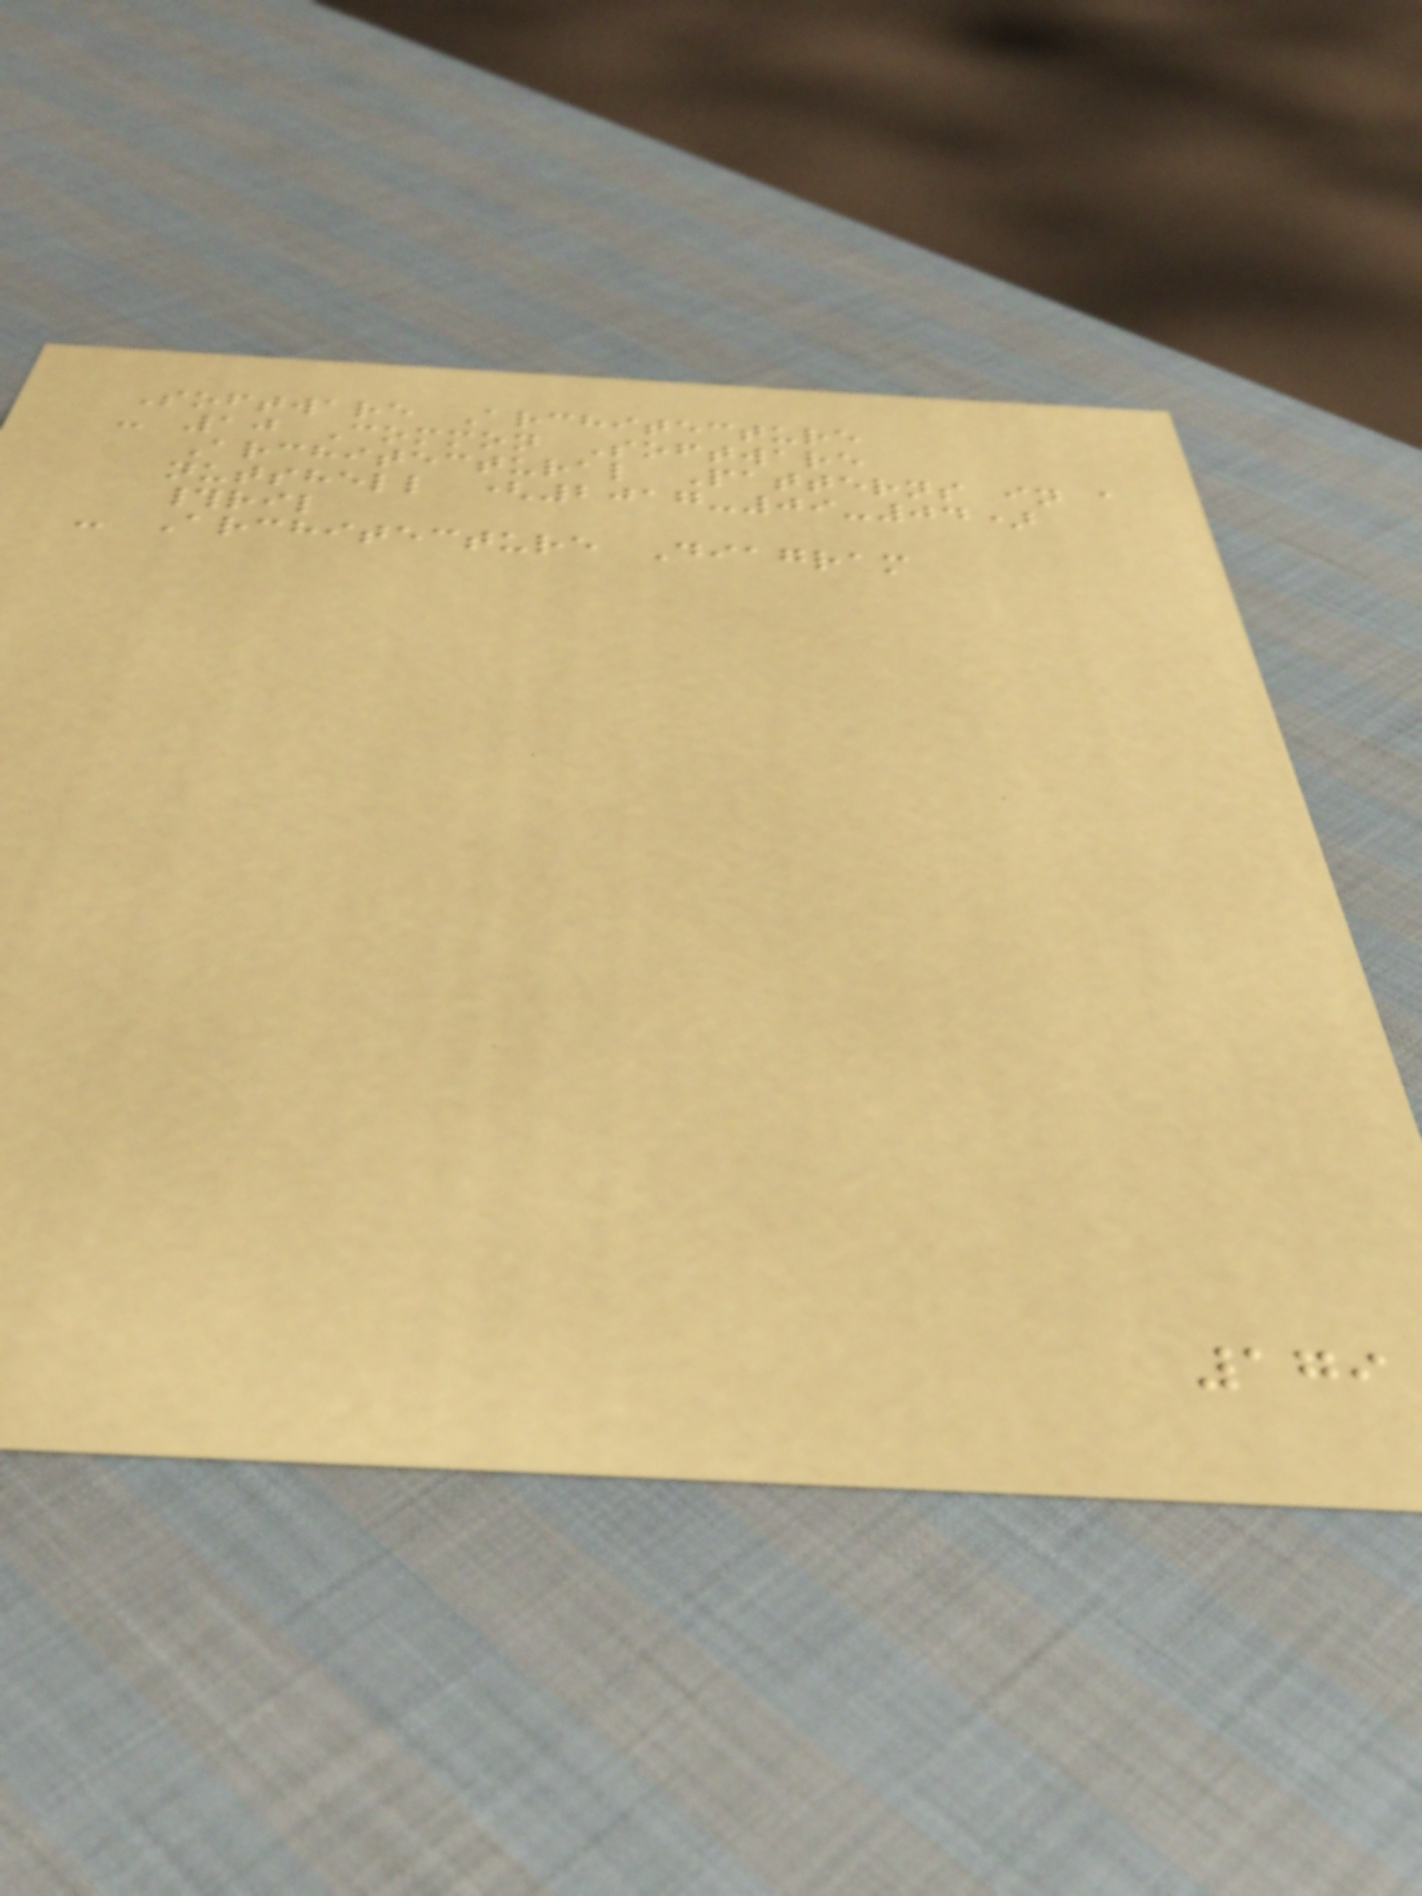Software Architecture
- 10 Common Software
Architectural Patterns in a
nutshell (2017-09-04)
#ril
- Architecture Diagram
179
